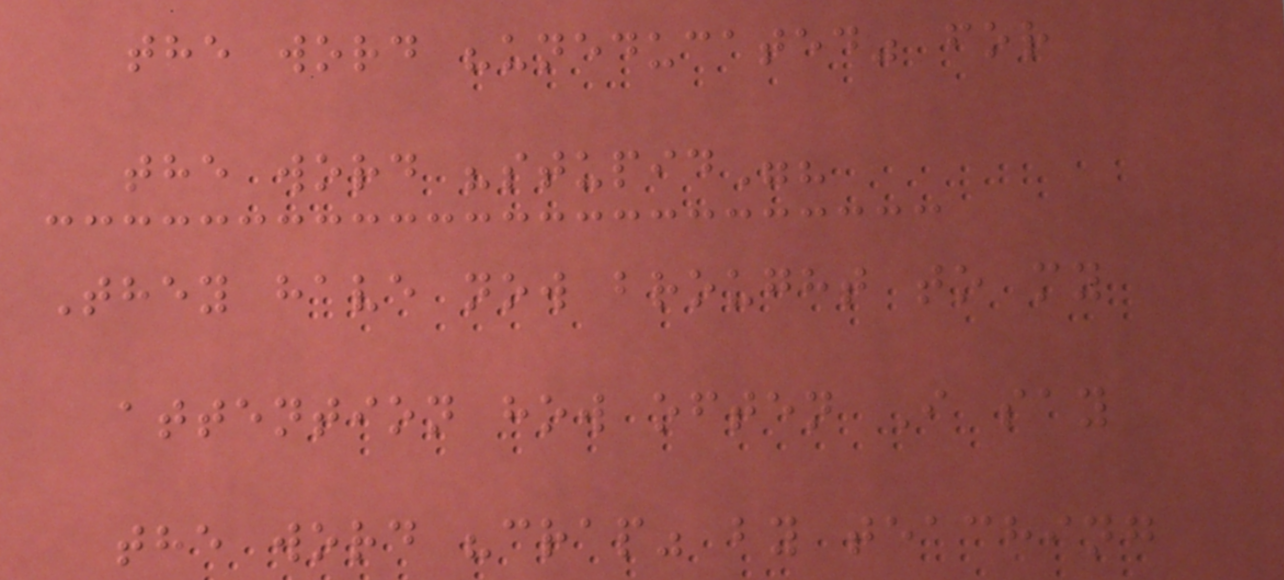the word "uneducated" for
the word "stupid"?
They have now brought to my
attention how often I say
the word "crap" by teaching
